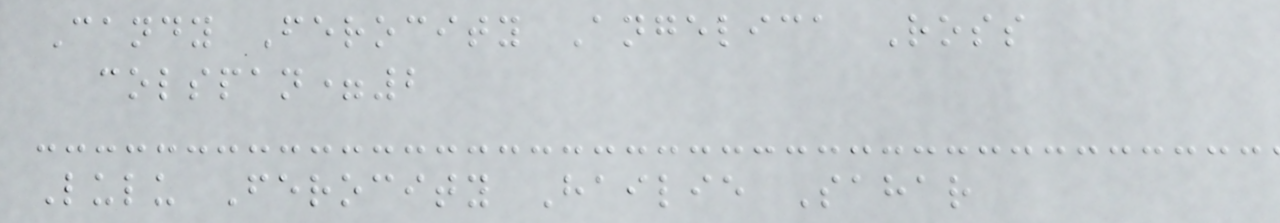Candy Ferocity Angelica Ross
colspan=2
Lulu Ferocity Hailie Sahar
